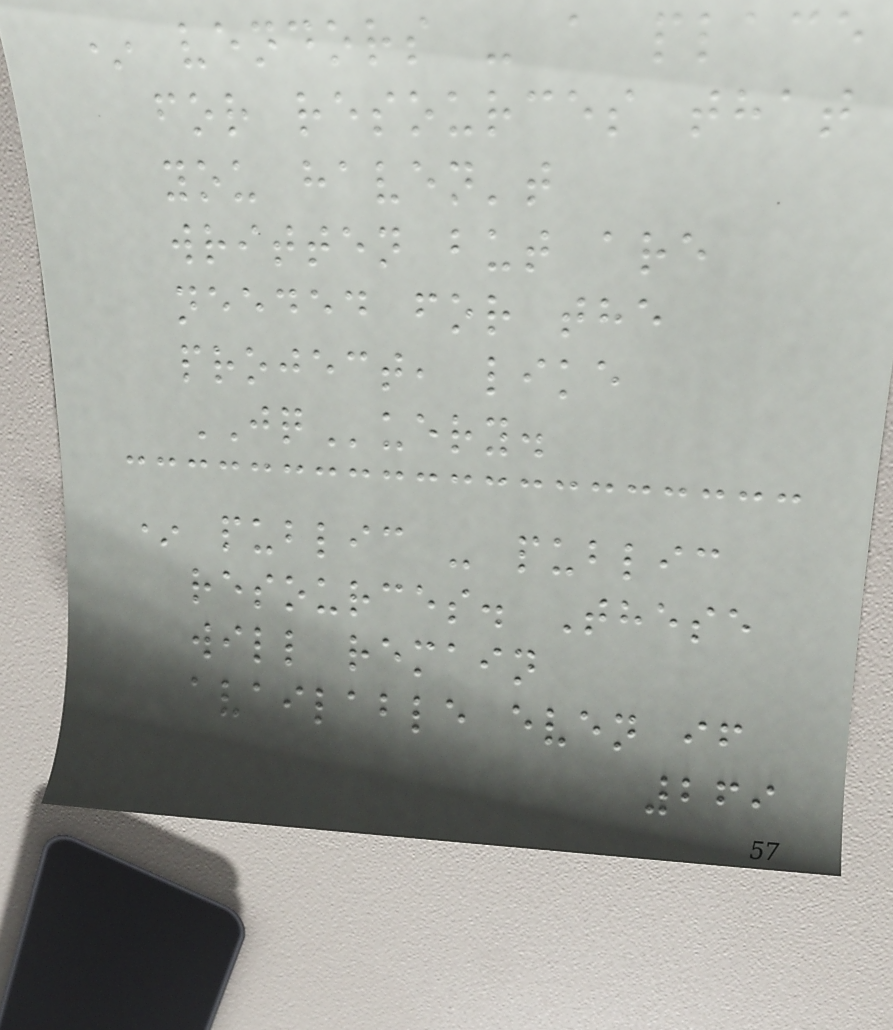* vendors - a place
for resources that
you haven't
written but are
needed for the
project, like
JQuery.
* public - public
resources. These
will remain
available even if
269
